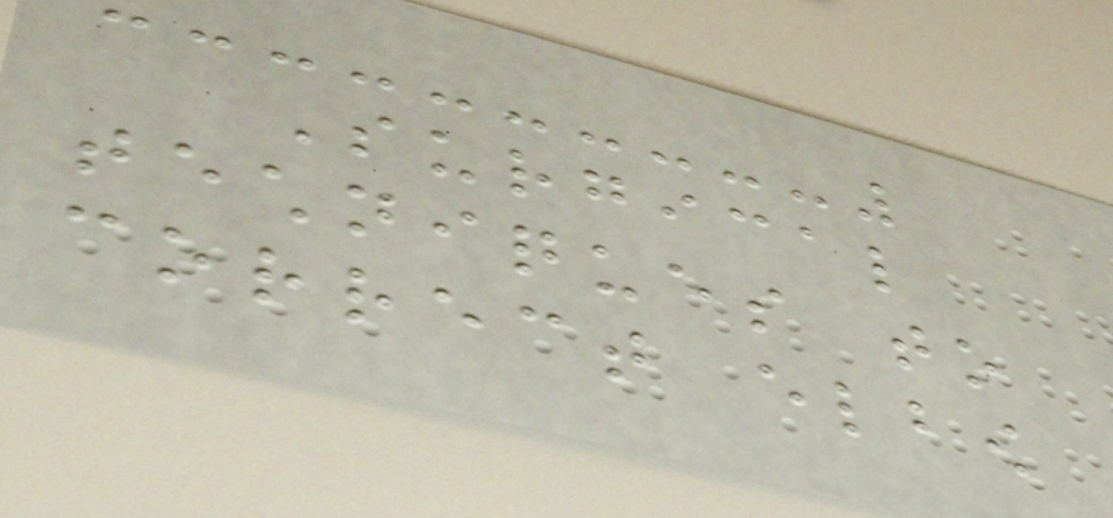Surgical
techniques to
correct elbow
